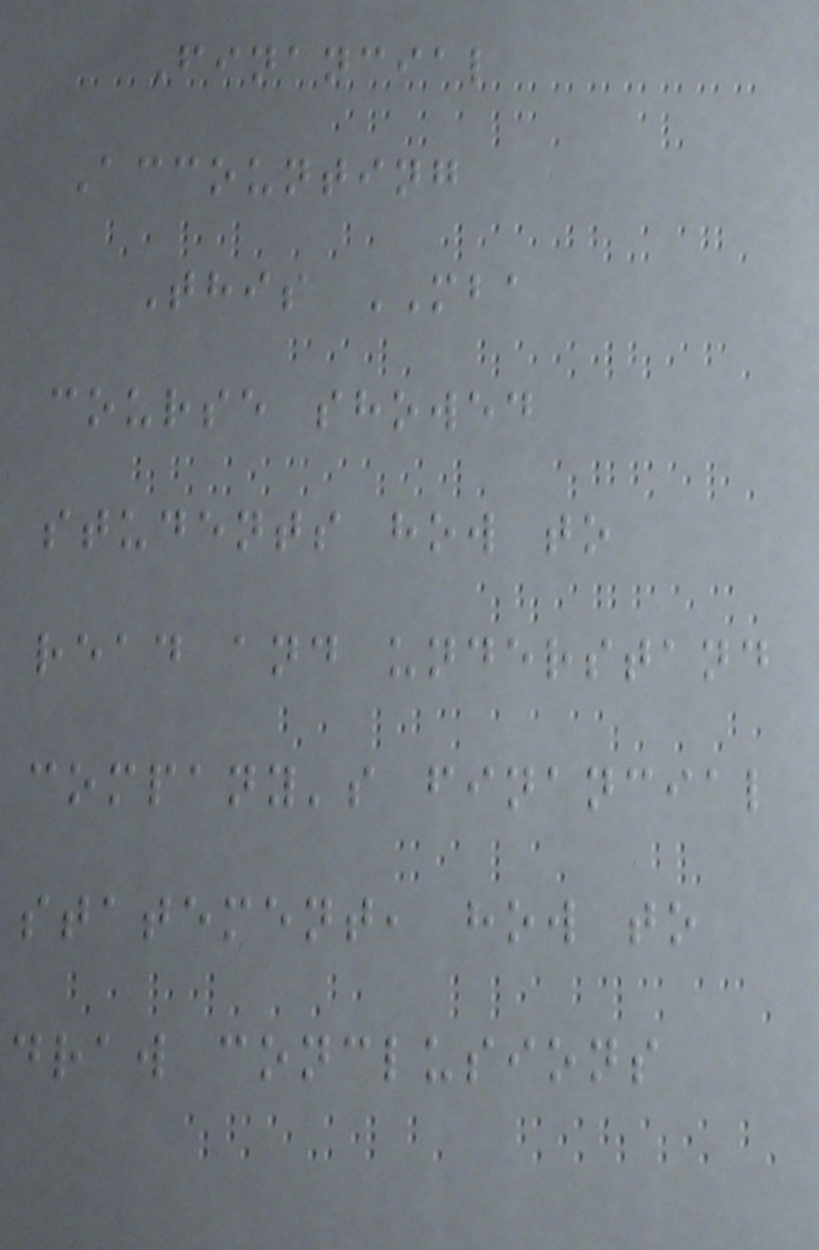Financial
Accounting
This MBA
course showed
students how to
read and understand
company's financial
statement, how to
draw conclusions
